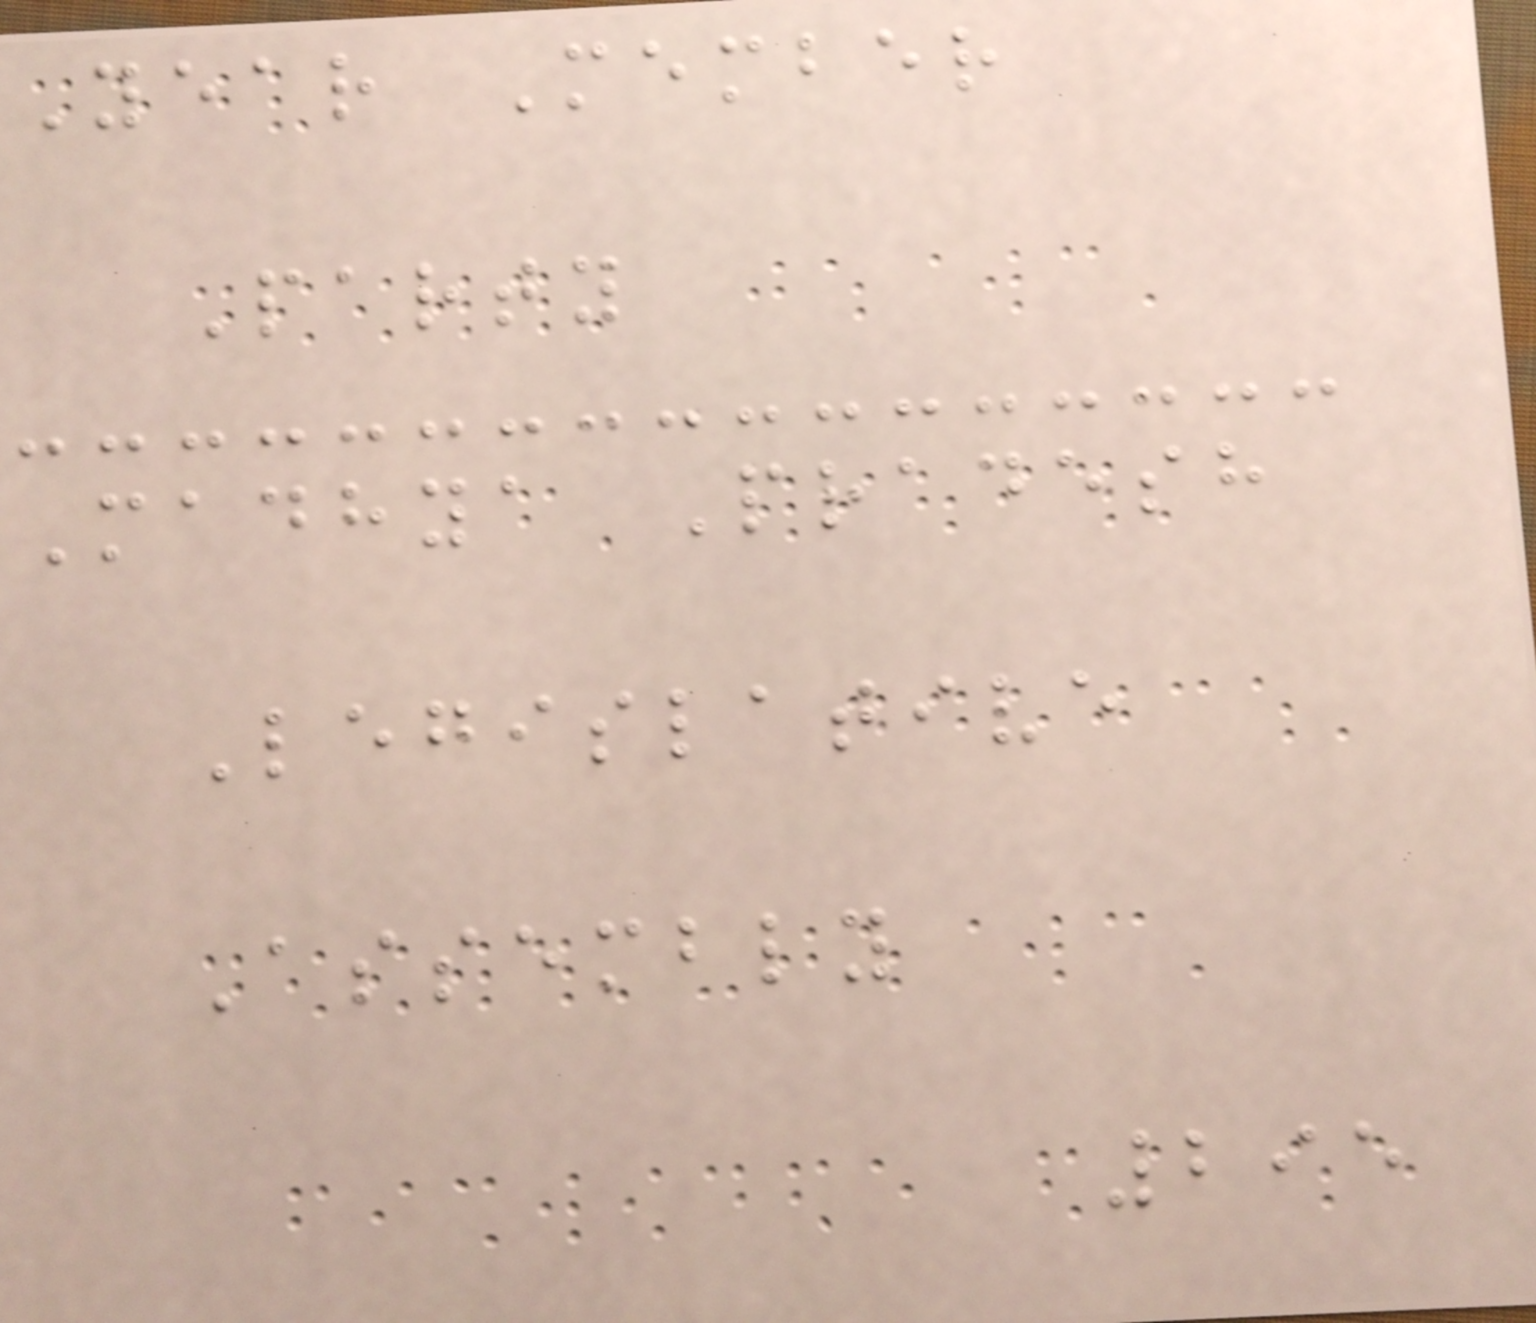Year Member
Party
Madhya Pradesh
Legislative
Assembly
295
